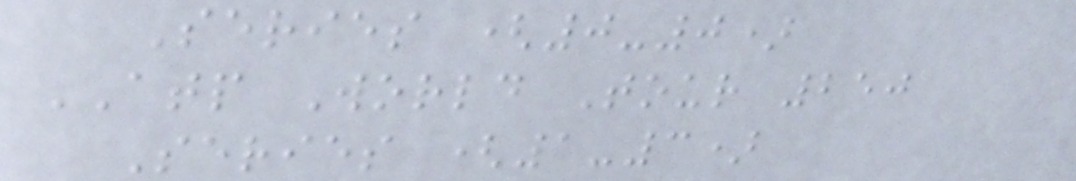Series (0-0)
ATP World Tour 250
Series (1-3)
